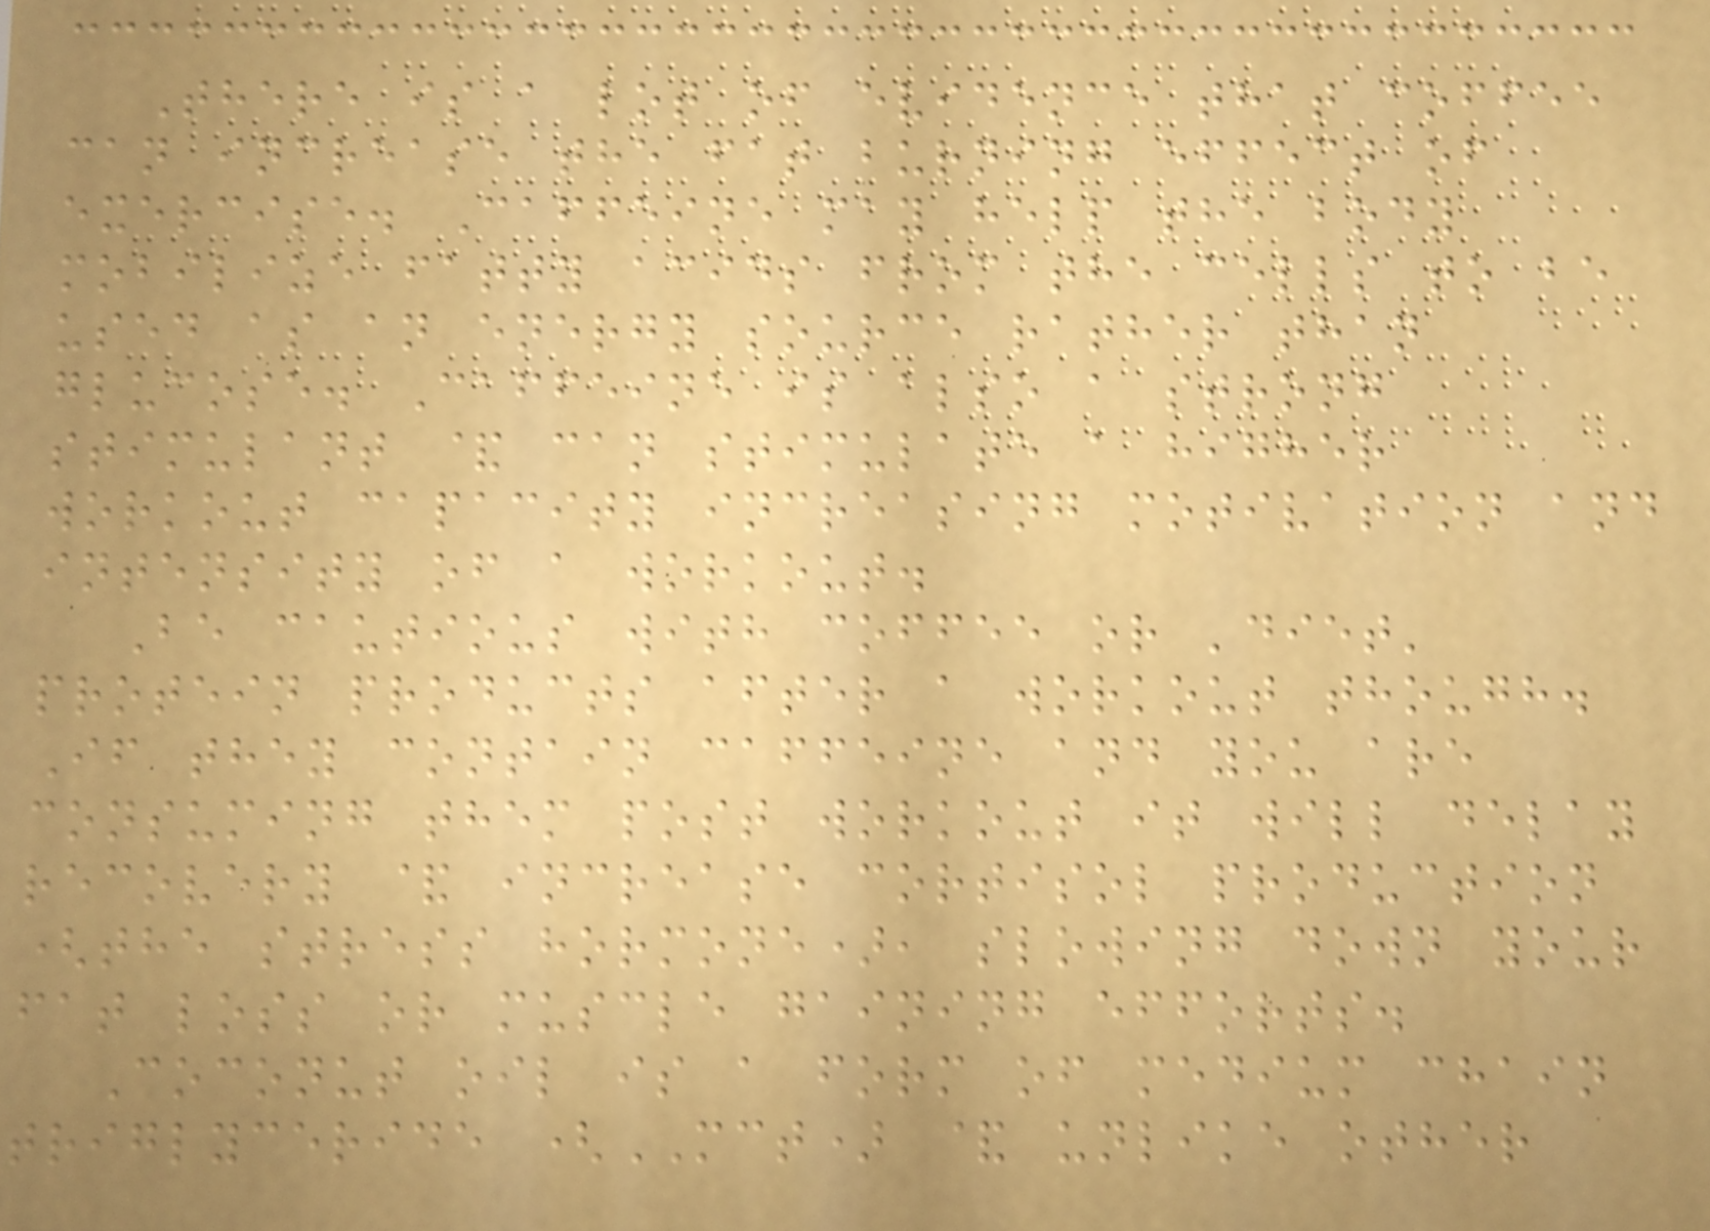There is a lot of evidence that coffee
can increase the fat burning effect of
exercise. Caffeine may help the body
mobilize fatty acids from the cells to be
used as an energy source rather than
glucose. Caffeine is also a strong
stimulant & can stimulate a higher
workout capacity increasing motivation and
intensity of a workout.
Be cautious with coffee or 'diet'
protein products after a workout though.
If they contain caffeine and you are
consuming them post workout it will delay
recovery & increase cortisol production
(the stress hormone), slowing down your
fat loss or muscle gaining efforts.
Coconut oil is a form of medium chain
triglyceride (MCT) & unlike other
